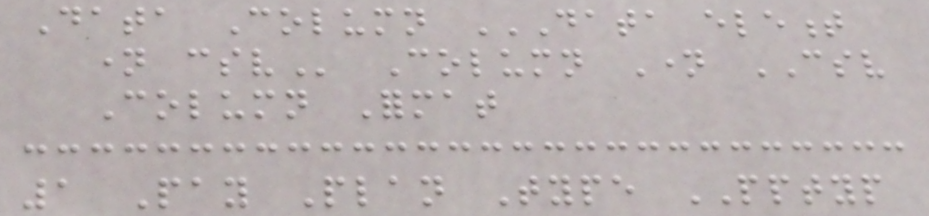Data Column DATA ELEMENT
NAME CSV Column Name CSV
Column Format
1 Pay Plan Type PPTYP
